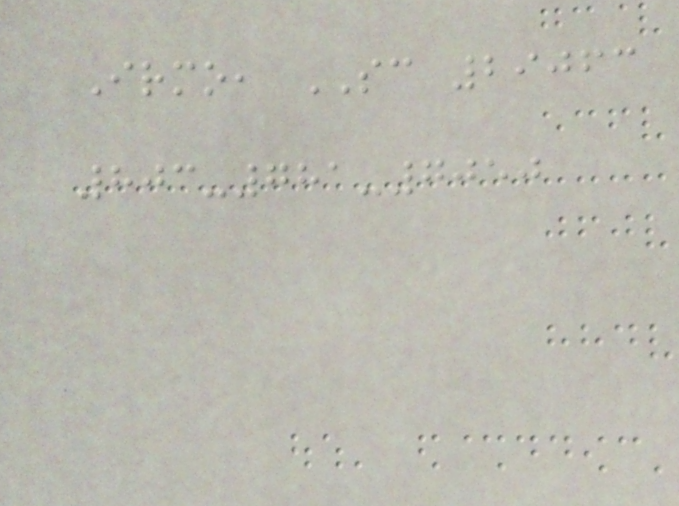Irmo, SC 29063
803-781-7050
